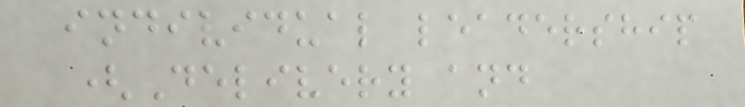individual leadership
(Delivery and
